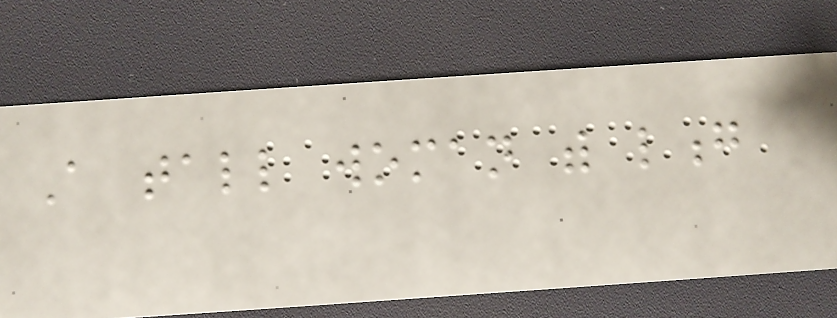A tall woman with long
